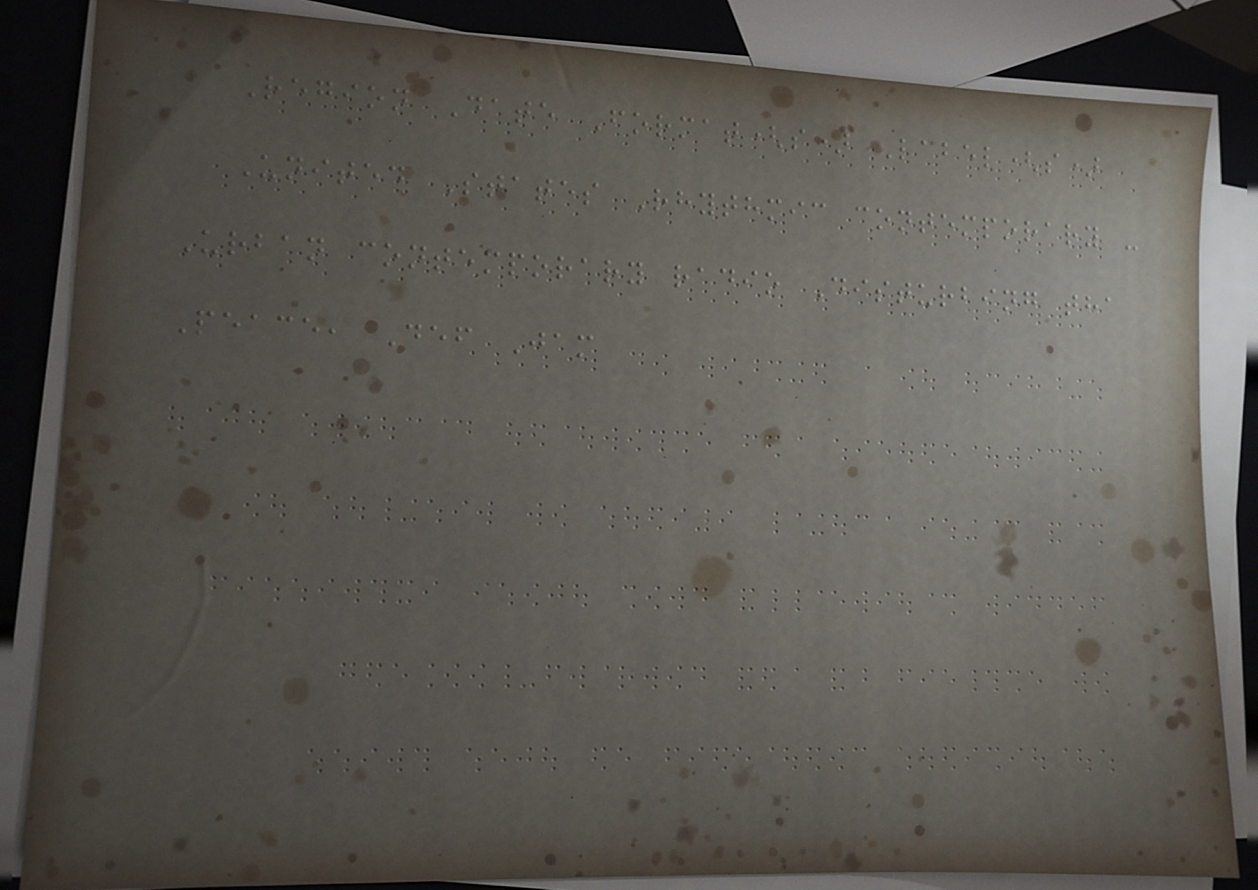Region Date Format(s) Label(s)
United States Rhythmic contemporary -
Urban contemporary radio Disturbing tha
Peace, Def Jam
